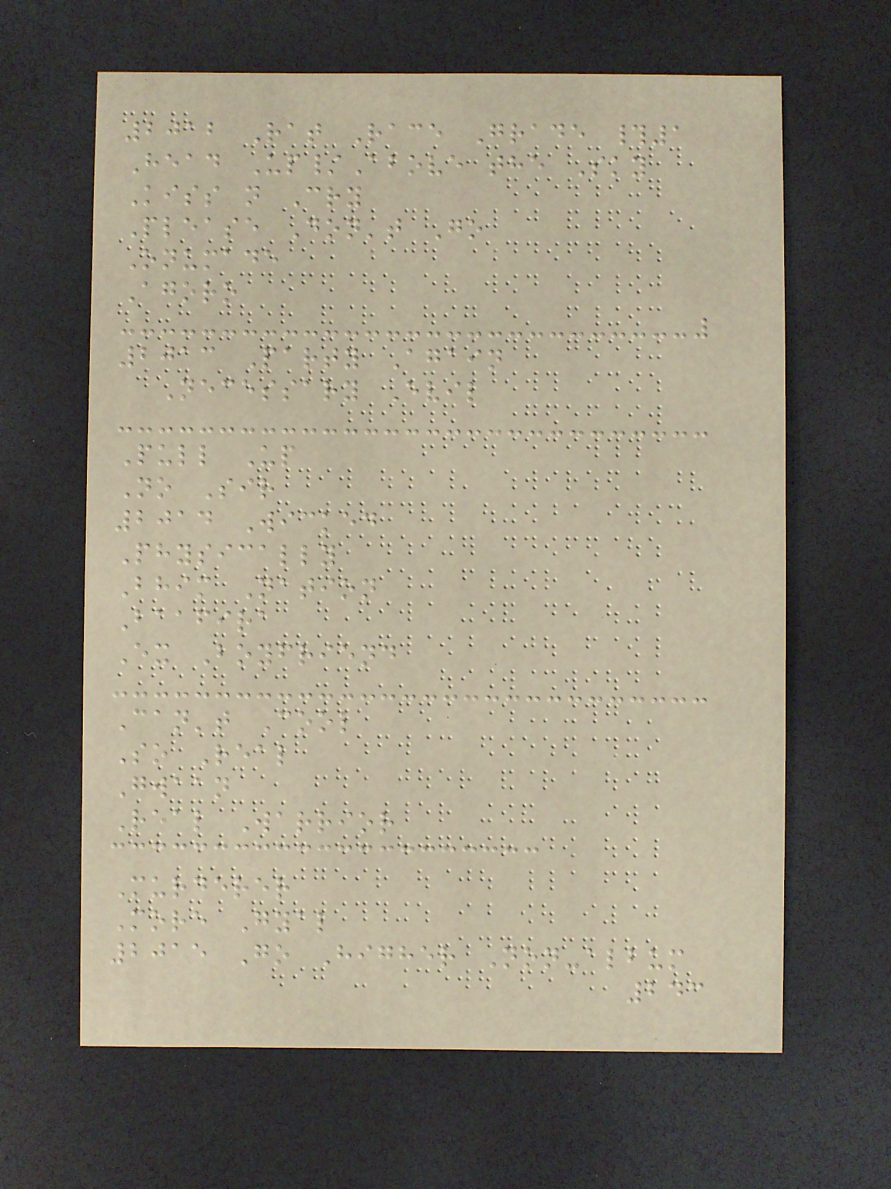2012 Rat Race Grade #1
Head Up/Above the Sky
Kiss n Cry
Please Don't Go
Onumade
Agoro
2013 Party Again
Necessary Evil
Pull Up
No Sir
2014 Wicked
Physically
Bhim Nation
Baafira
Ex Boyfriend
Can't Cool
So Real
Gwaan
Real Warrior
Murderer
More Gyal
2015 Go Higher Non-album
243
